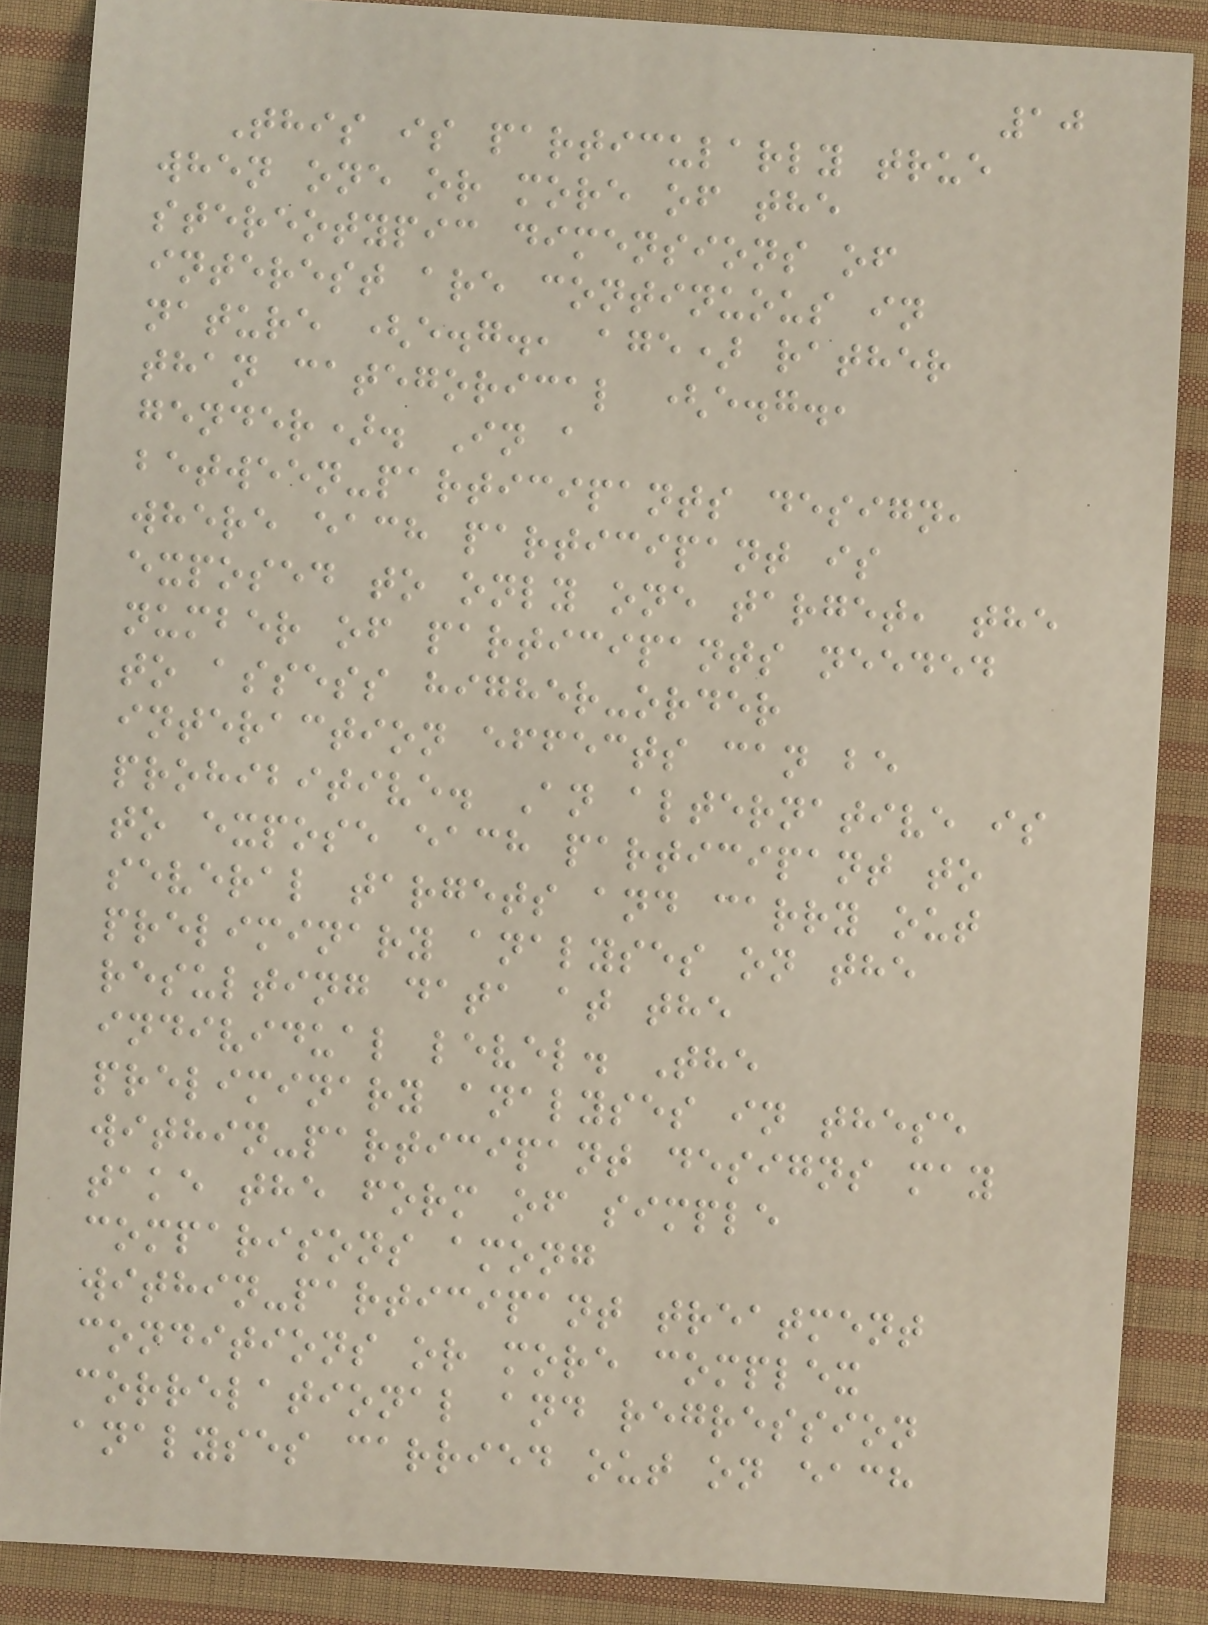10
This is particularly true
when one or more of the
stereotypic dimensions of
interest are continuous in
nature (e.g., age) rather
than categorical (e.g.,
gender). In a
between-participants design,
where each participant is
exposed to only one target, the
number of participants needed
to assess higher-order
interaction effects can be
prohibitive. An alternative is
to expose each participant to
several targets and carry out
preliminary analyses on the
resulting data at the
individual level. The
preliminary analyses in these
within-participant designs may
take the form of simple
comparisons among
within-participant treatment
conditions or more complex
correlational and regression
analyses carried out on each
